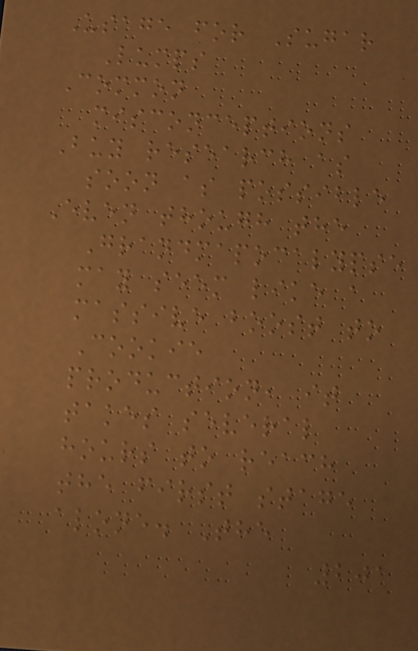Usage for Sugar
Lumps
Common
misconceptions
Buy research as
soon as possible
Even though the
Grandmapocalypse
may seem like a
massive boost to
Cookie
production, it
takes several
hours to reach
the first stage
alone. The
201
